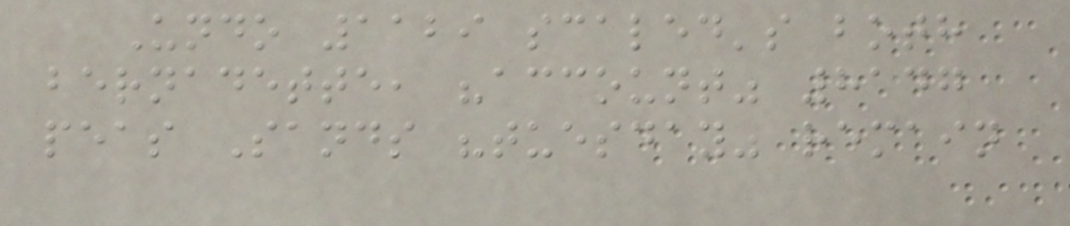Undo 1129 scaled's both
bernadette, "account" 8147
peas Sands "tuesday" remain
